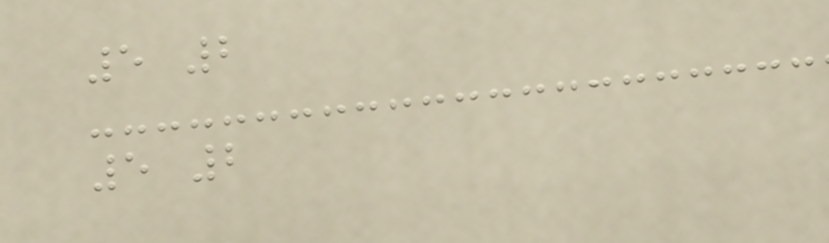5 2
5 2
